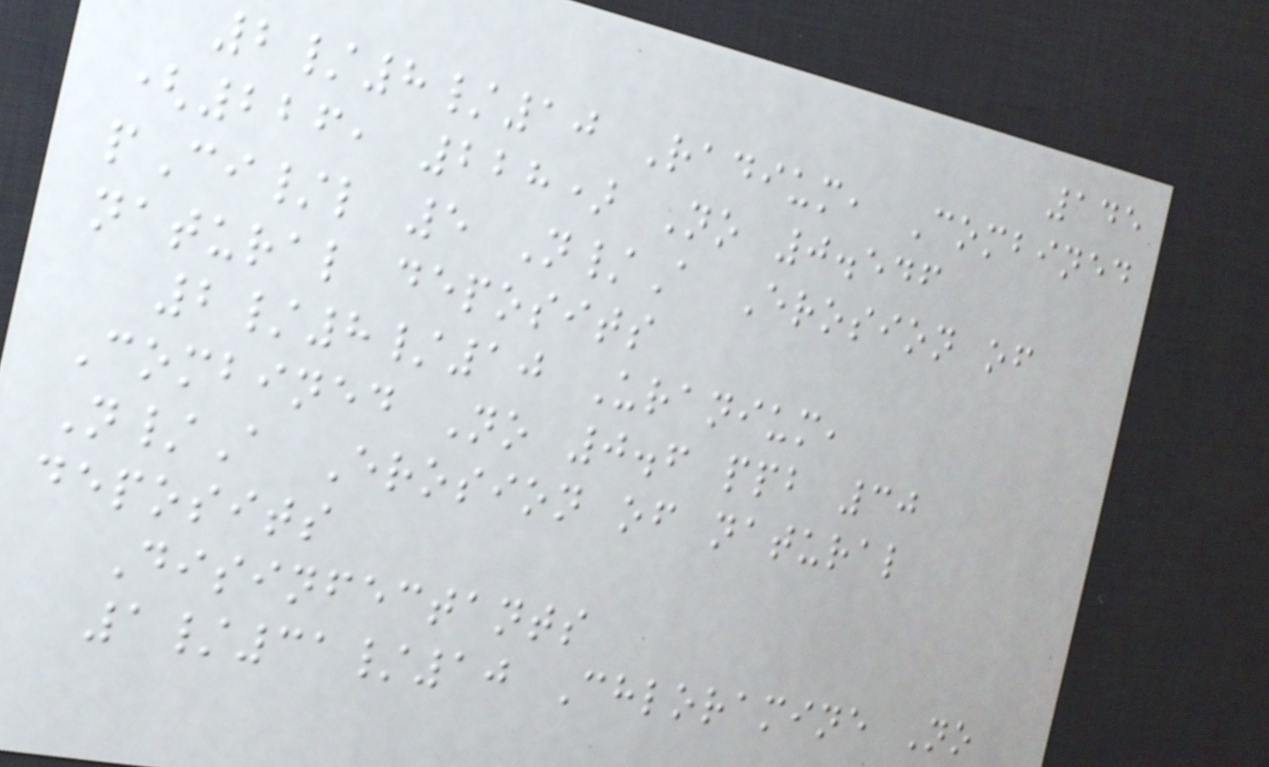145
2/8/10 Radium, Combined
(226, 228) No 0.546
pCi/l 5 N/A Erosion of
natural deposits
2/8/10 Uranium,
Combined No 0.6 ppb 30
N/A Erosion of natural
deposits
Disinfectants
1/31/10 Chloramine No
